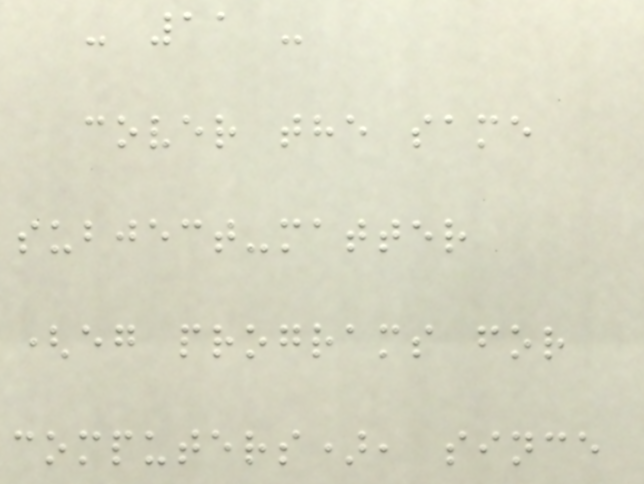- 11 -
cover the same
subject-matter
(eg programs for
computers), since
